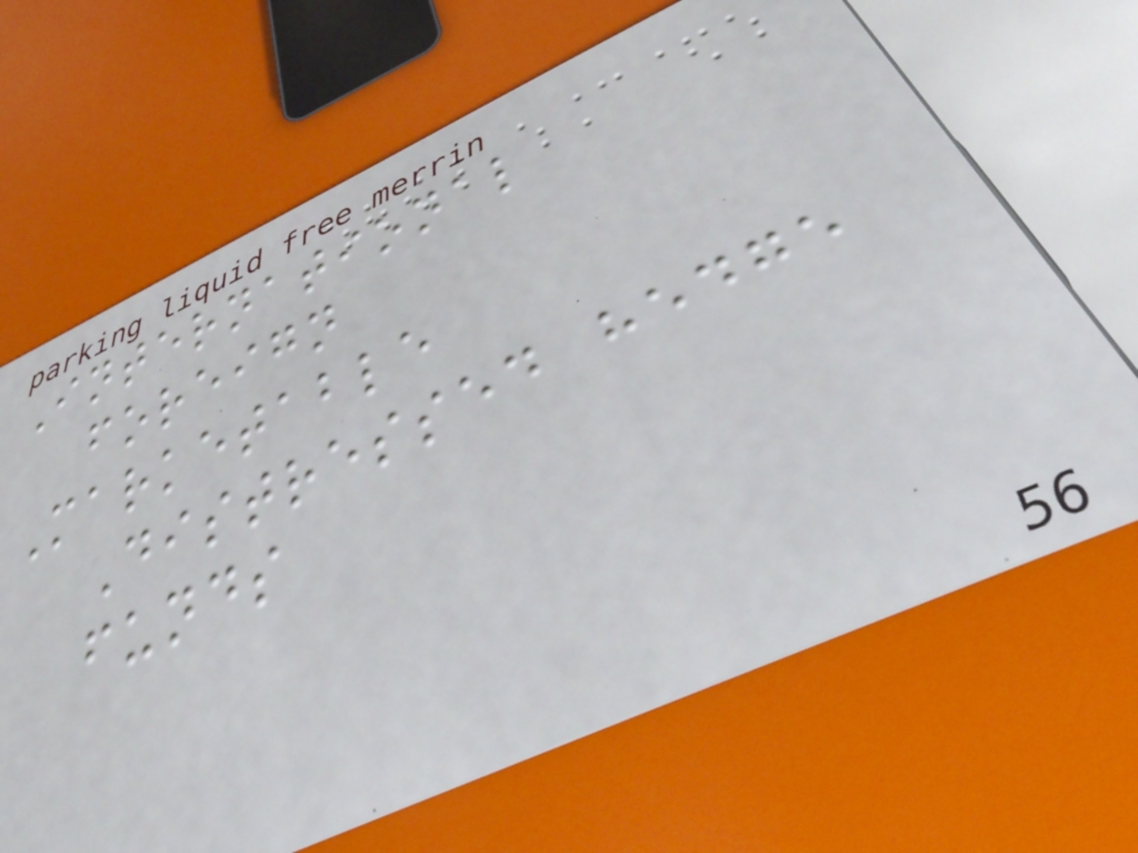International
foreign
Marketable
Distressed hedge
funds
